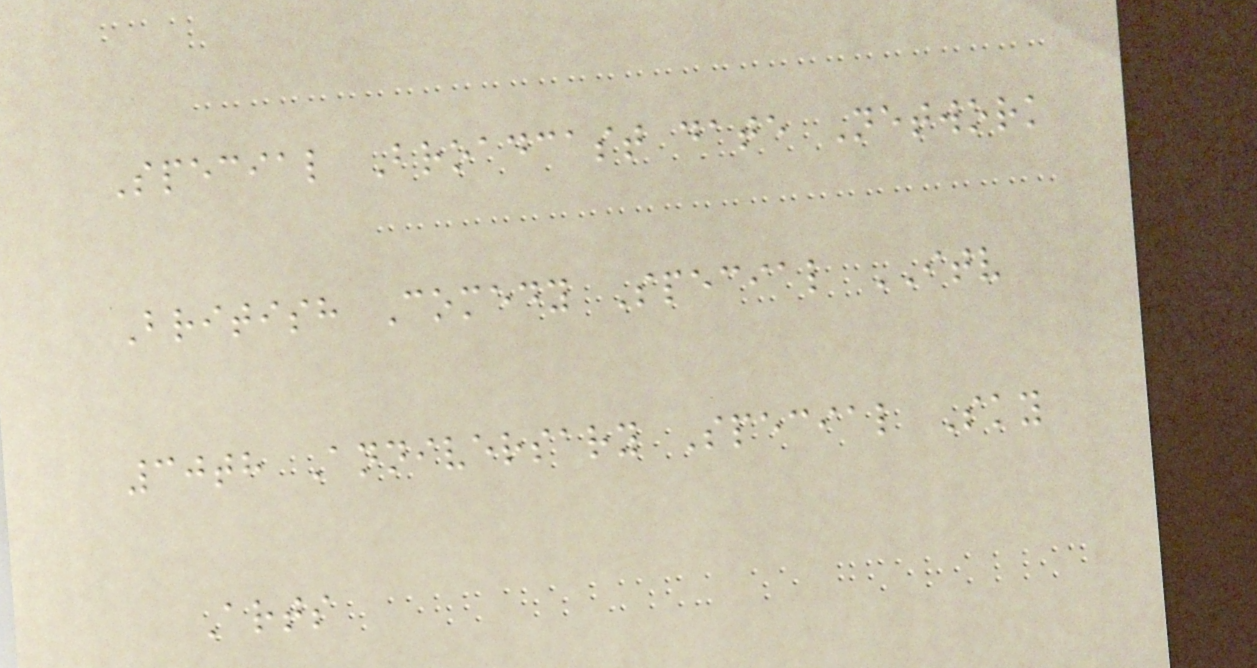Special Broadcast date Network
British Comedy Special ITV
30th Anniversary Special Sky
Arts
